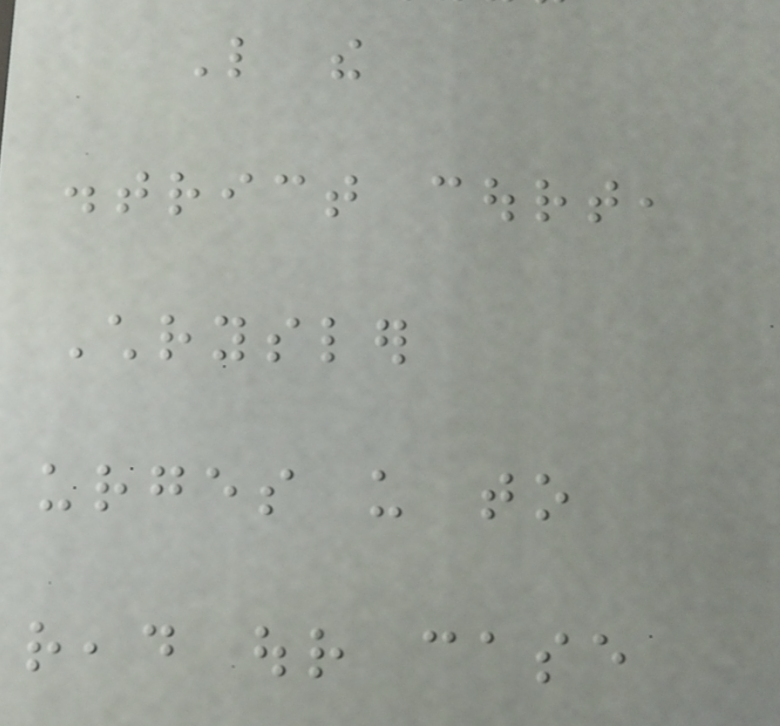Like the
district court,
Chrysler
urges us to
read our case
